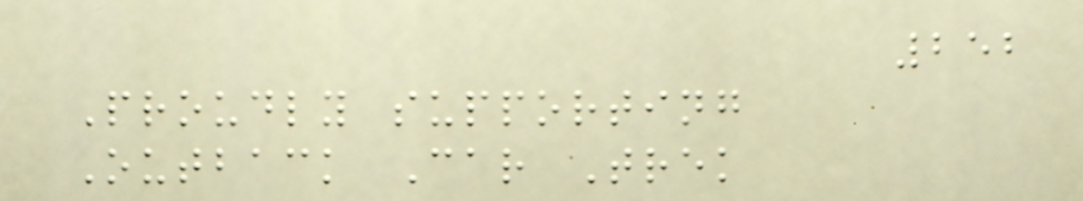252
Proudly supporting
Outback Car Trek
